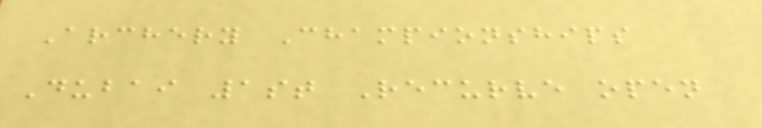Archery Championships
Dubai 1st Recurve open
